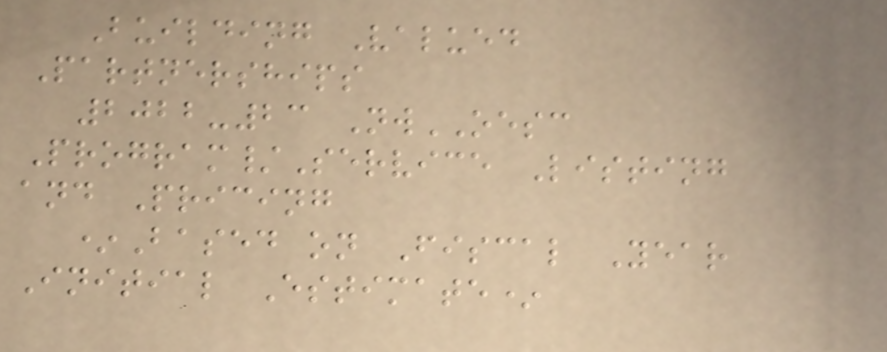Building Valued
Partnerships
2022-23 NwOESC
Program/Service Listing
and Pricing
*Based on Fiscal Year
Initial Estimate*
